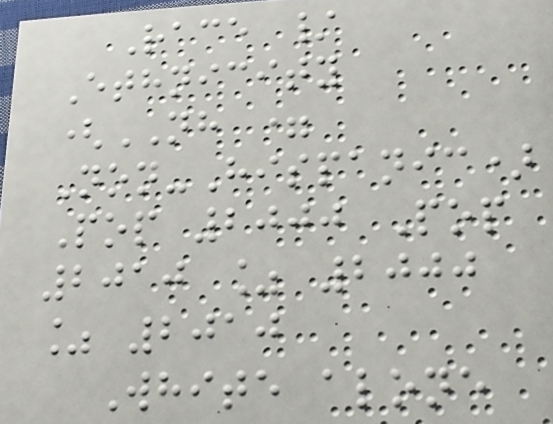Race /
Ethnicity
(NH =
Non-Hispanic)
Pop 2000 Pop
2010 % 2000
% 2010
White alone
